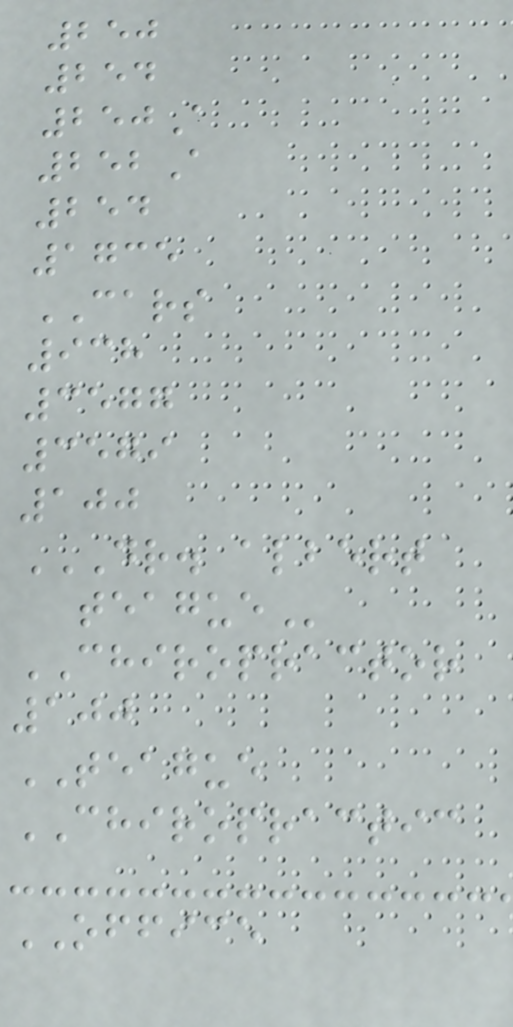250
254
250A
252A
254
1735
CARS
938
3577
3579
100
DR. ALBERT
TEAGUE
CHIROPRACTOR
100
TEAGUE
CHIROPRACTIC
OFFICE
